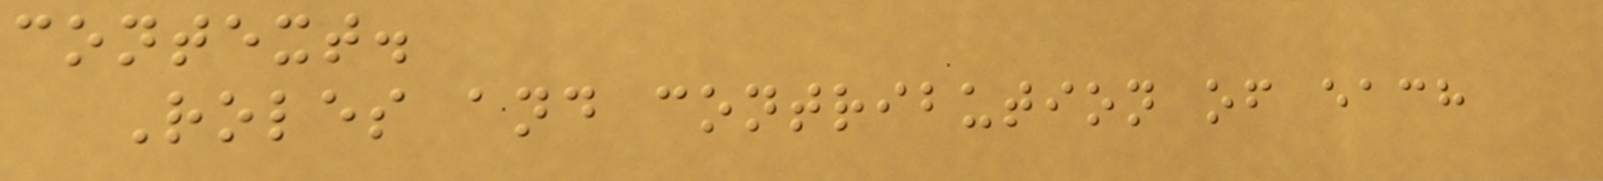context.
Roles and contribution of each
